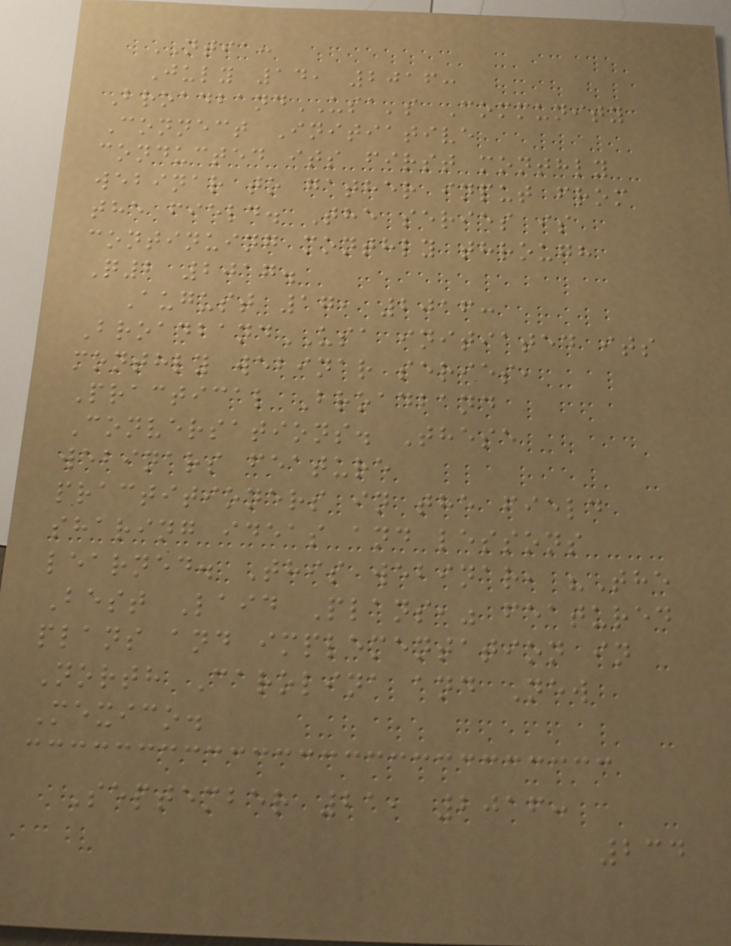NTIA:
July 14, 2016:
BroadbandUSA's Community
Connect Initiative
conducted its first monthly
webinar to gather input from
the field. The series is
continuing monthly through
Q2 2017.
August 17, 2016:
BroadbandUSA initiated its
monthly webinar series,
Practical Broadband
Conversations. These
webinars feature
practitioners in the field
sharing ideas and lessons
learned. This webinar, "The
Best Laid Plans," featured
plans and implementation in
North Carolina and New
Mexico.
September 21, 2016:
234
